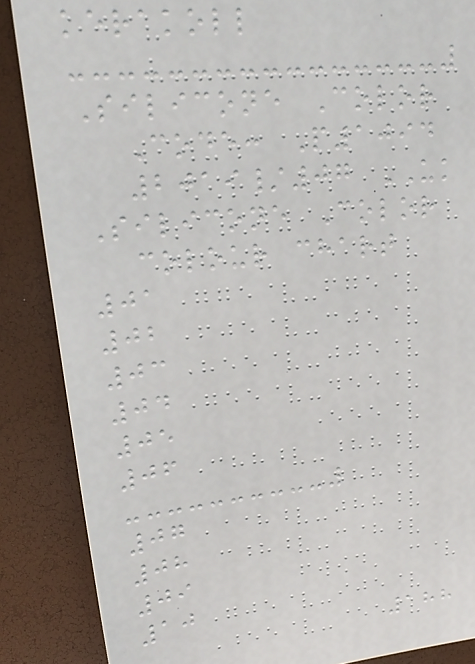kerakoll
Silicone Color
Code: P1094
2019/07 UK
Silicone Color
colour chart
01
02
03
04
05
06
07
08
09
10
188
